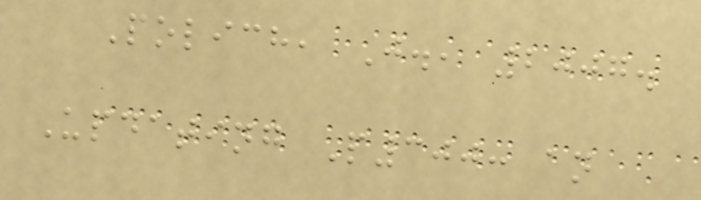Polich, J., 2007.
Updating P300: an
